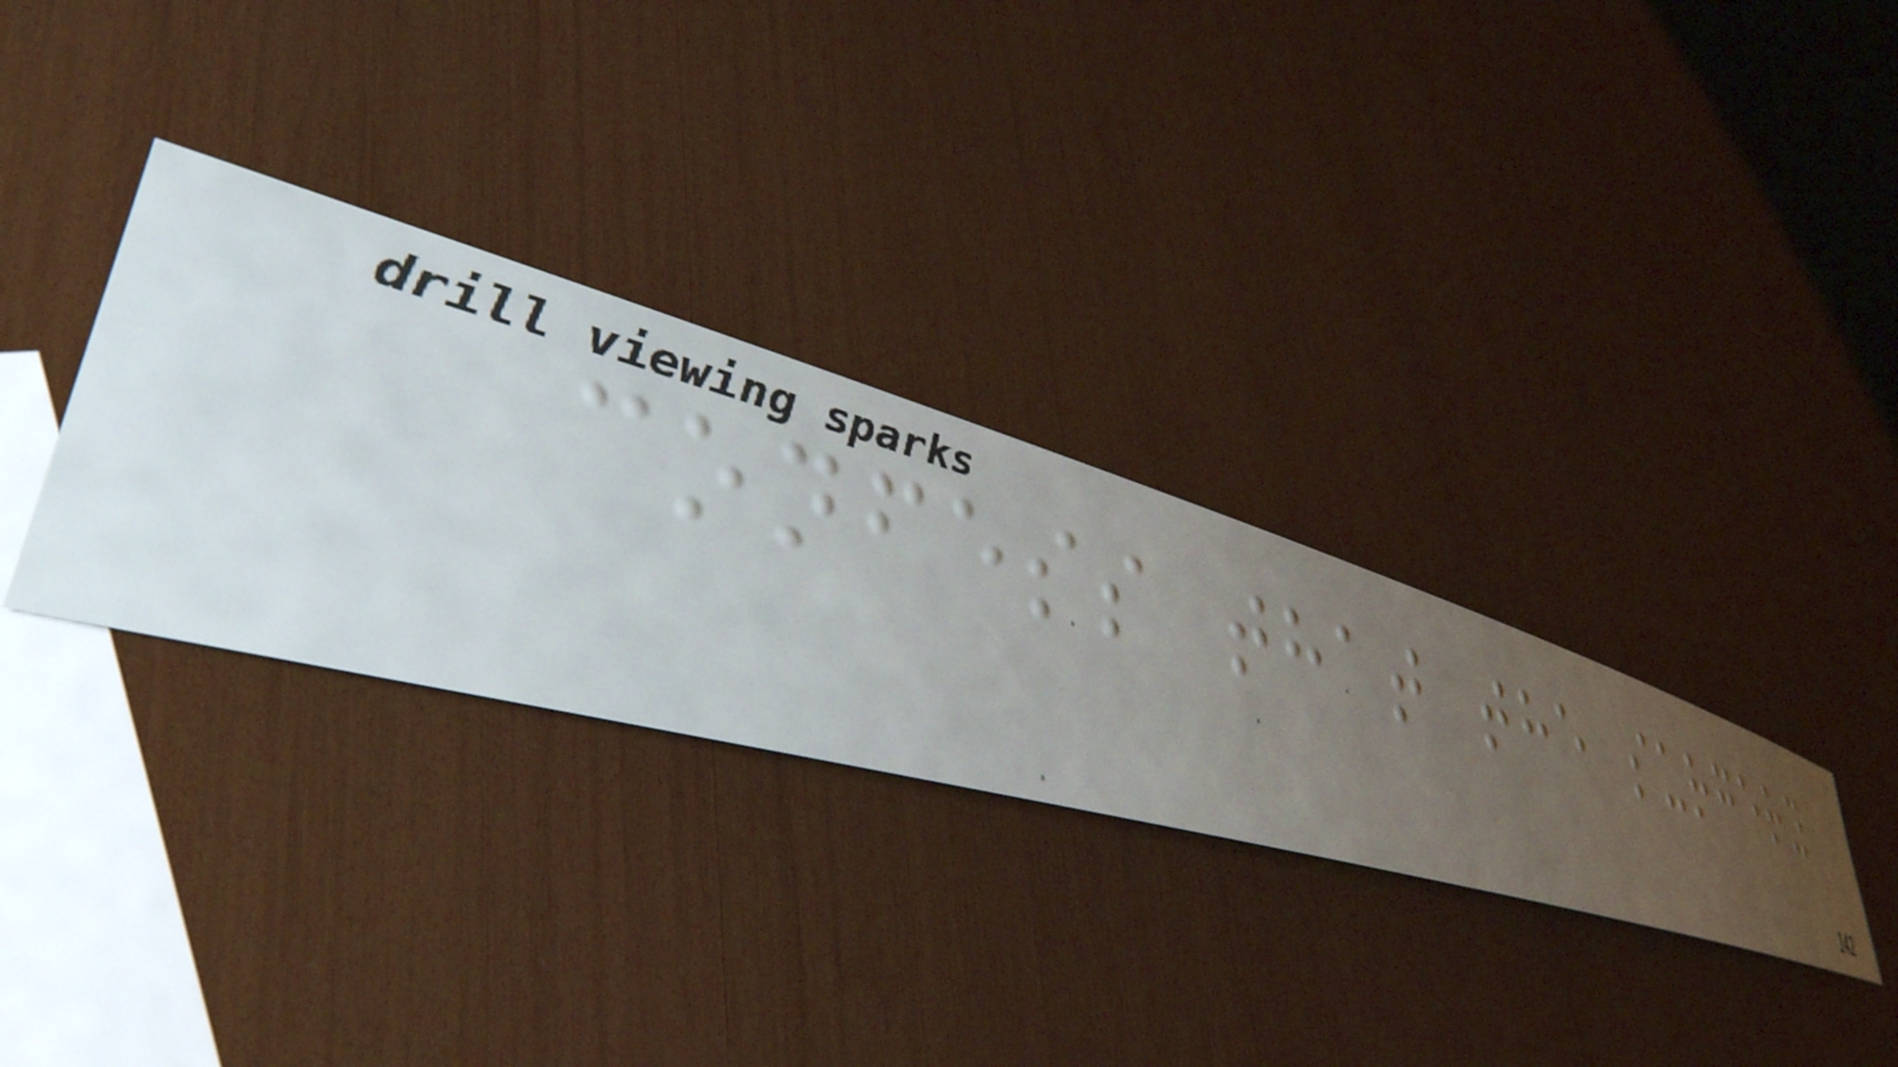confess that the surgery
